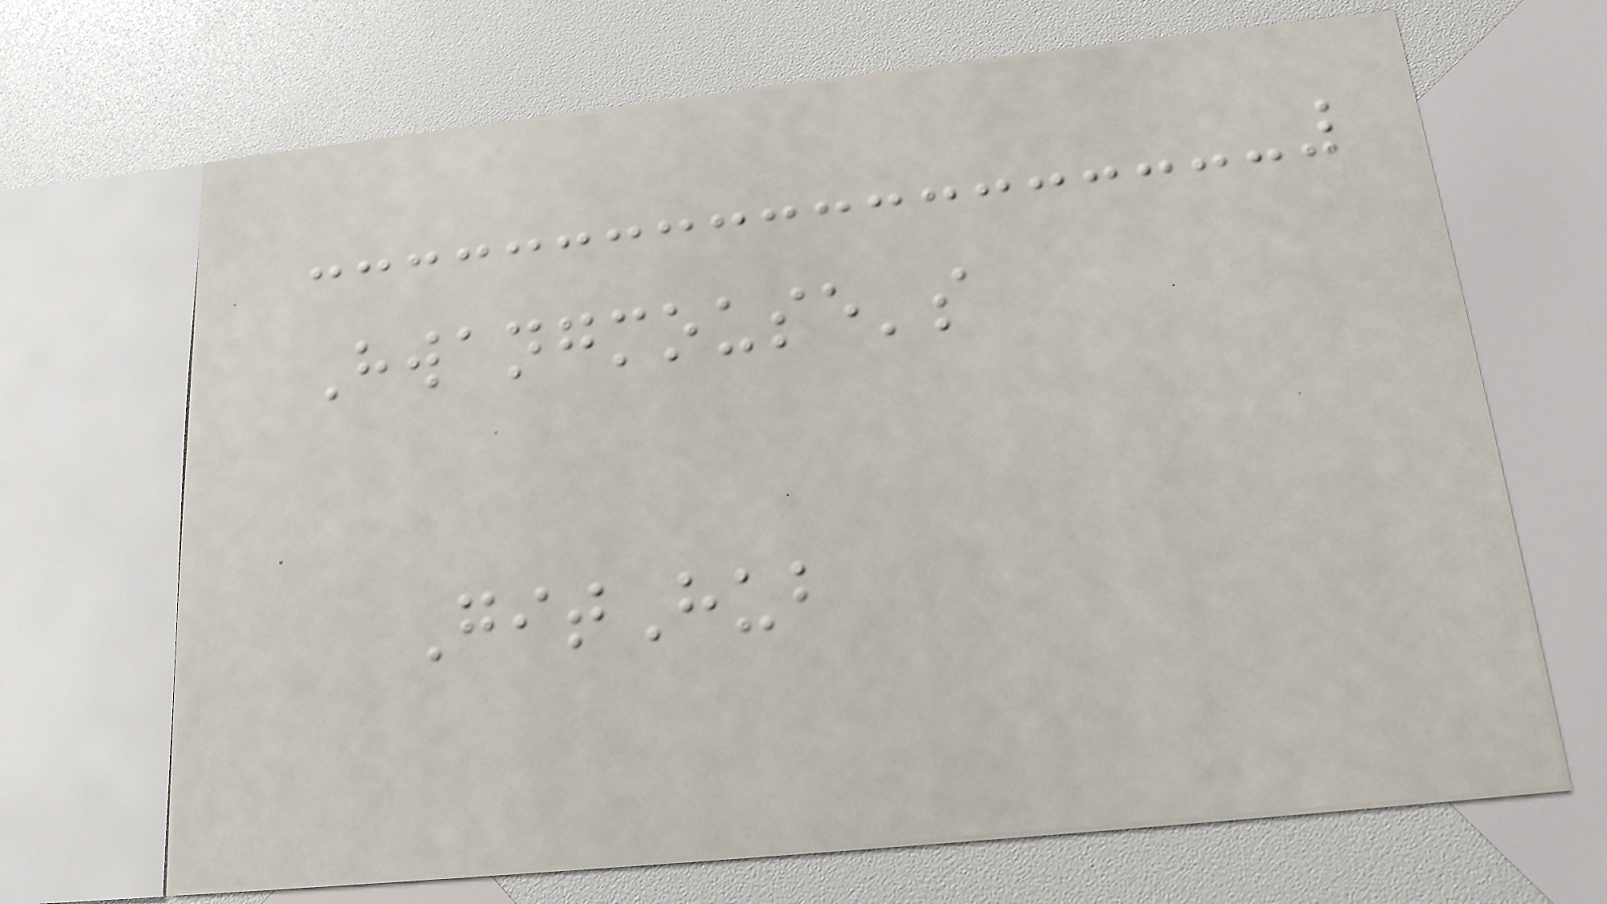Hwangmouse's
GitHub
